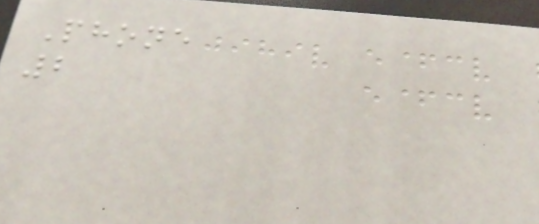Phone
2
